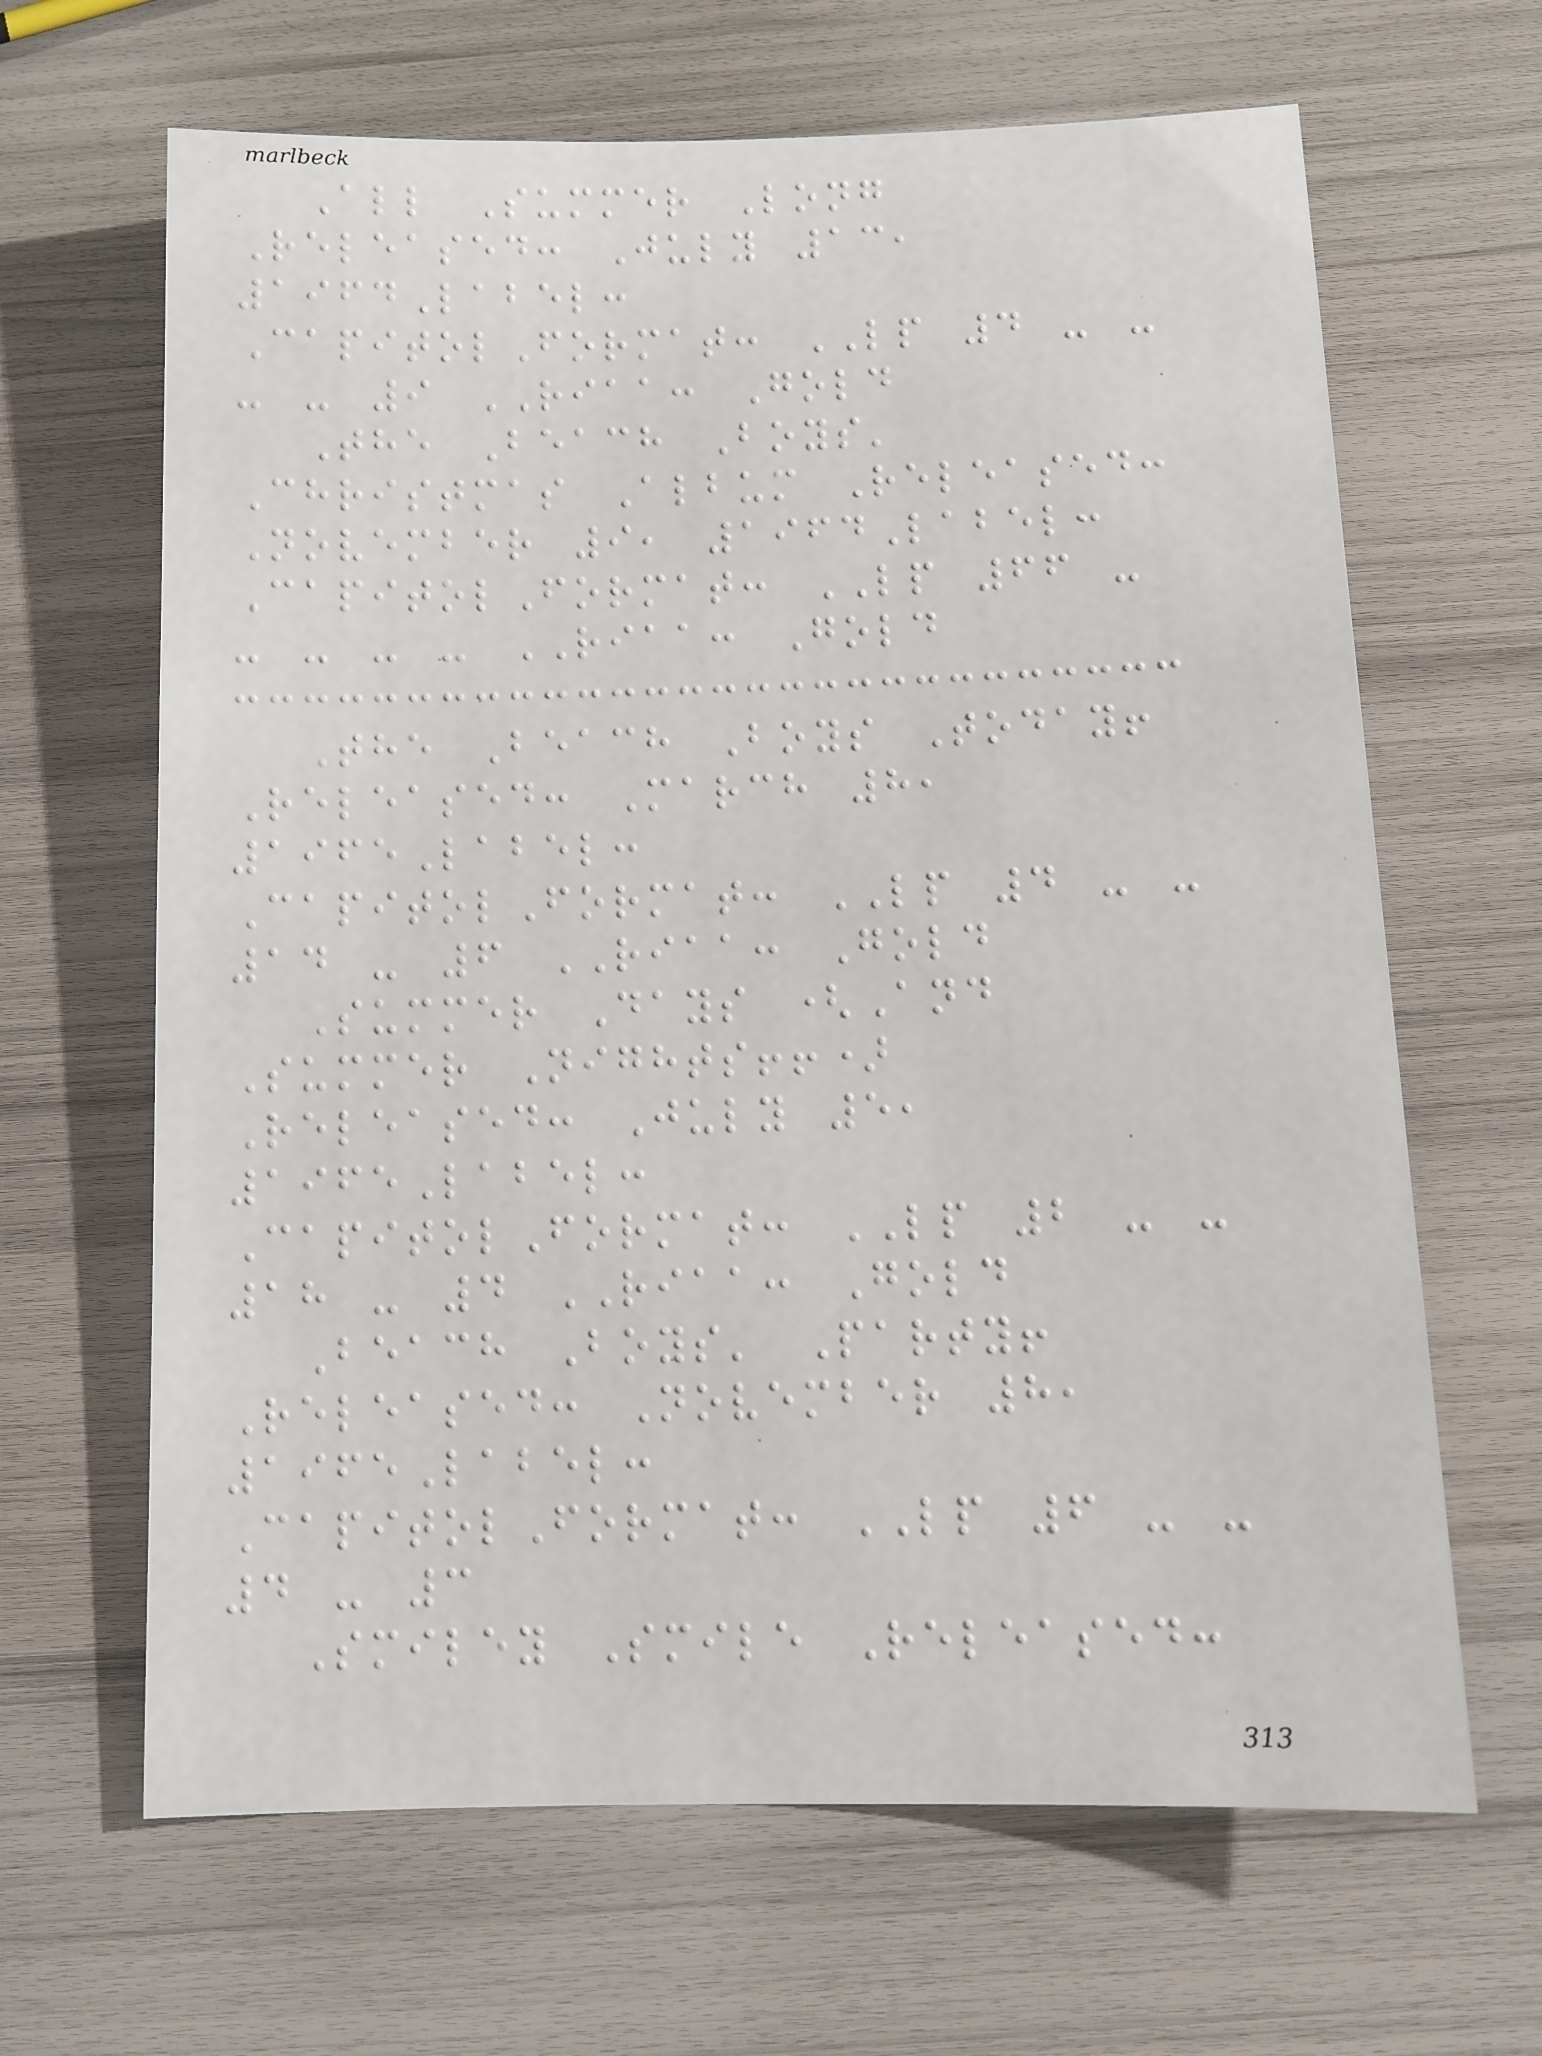All Summer Long
Released: July 13,
1964Label:
CapitolFormat: LP 4 - -
- - 9 RIAA: Gold
The Beach Boys'
Christmas Album Released:
November 9, 1964Label:
CapitolFormat: LP 66 -
- - - - RIAA: Gold
The Beach Boys Today!
Released: March 8,
1965Label:
CapitolFormat: LP 4 - -
14 - 6 RIAA: Gold
Summer Days (And
Summer Nights!!)
Released: July 5,
1965Label:
CapitolFormat: LP 2 - -
18 - 4 RIAA: Gold
Beach Boys' Party!
Released: November 8,
1965Label:
CapitolFormat: LP 6 - -
4 - 3
Smiley Smile Released:
